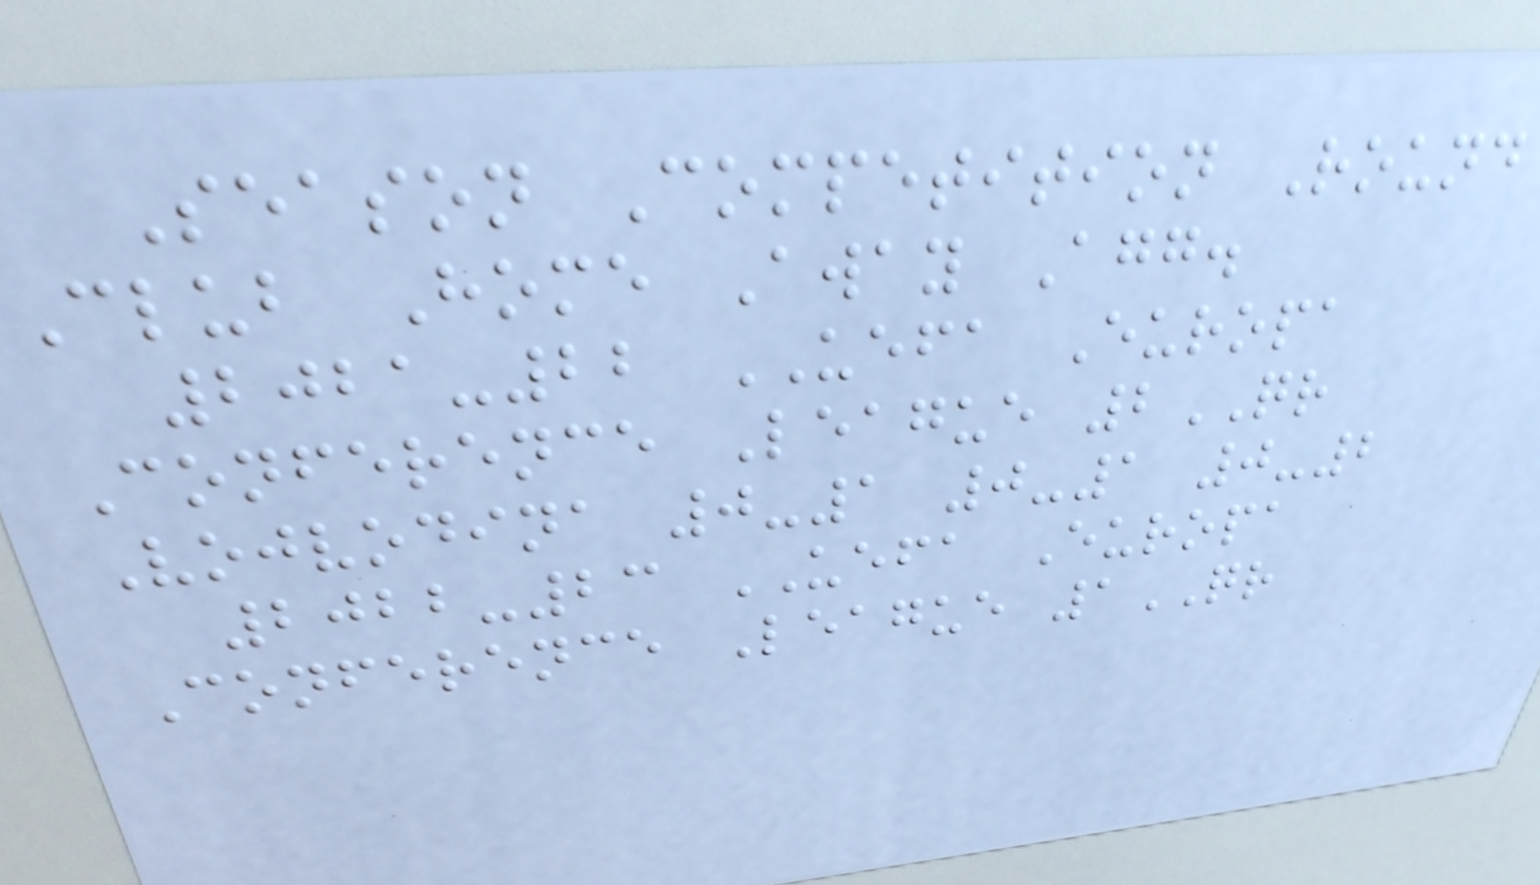Season Competition Round
Club Home Away Agg.
2021-22 UEFA Europa
Conference League 2QR
Vojvodina 0-1 0-1 0-2
2022-23 UEFA Europa
Conference League 1QR
